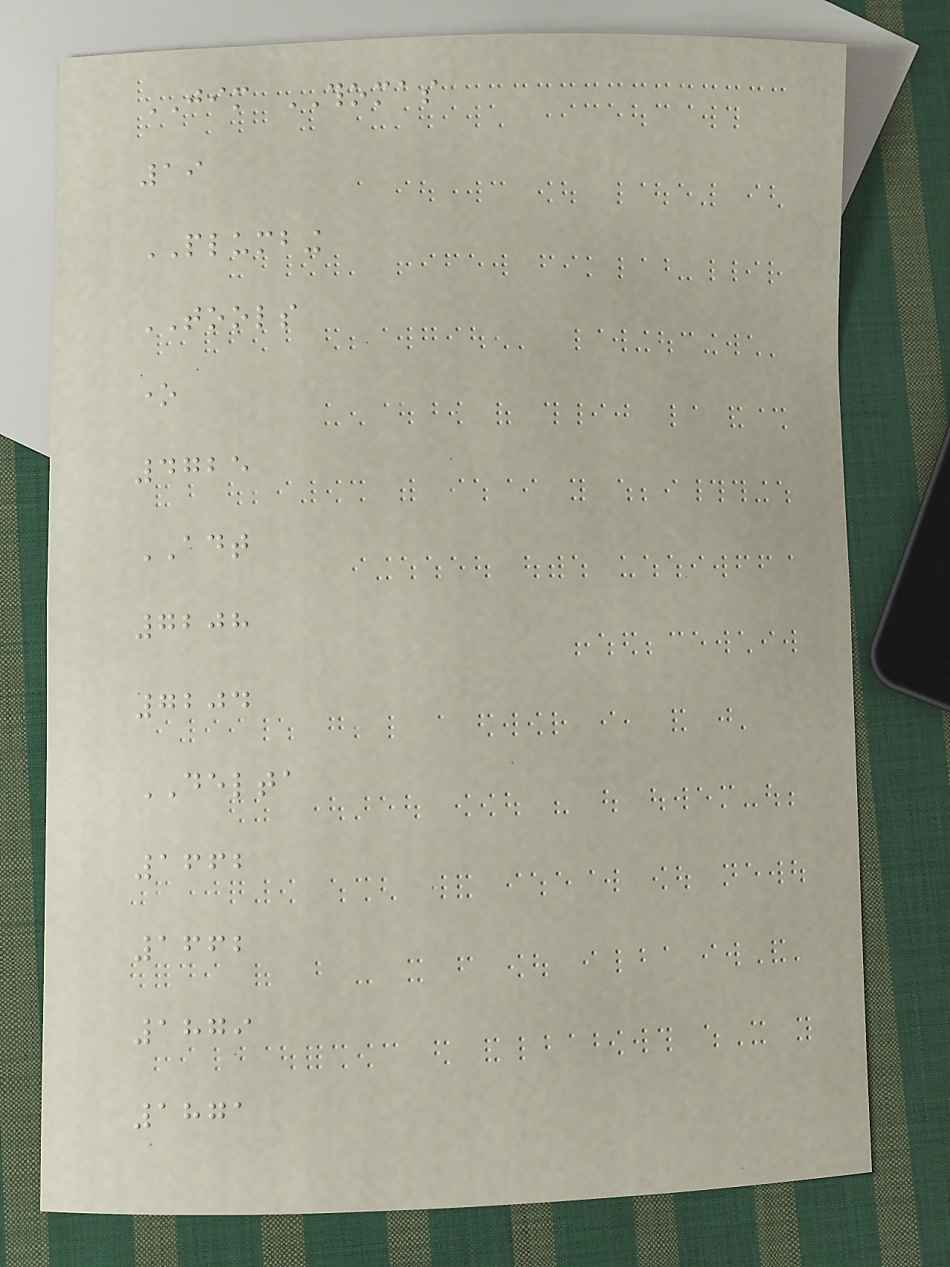JIM THOMAS
19
PLUMBING
TOOLS
one
4725
ADT
7208
7204
DELTA
1662
1662
1879
1871
